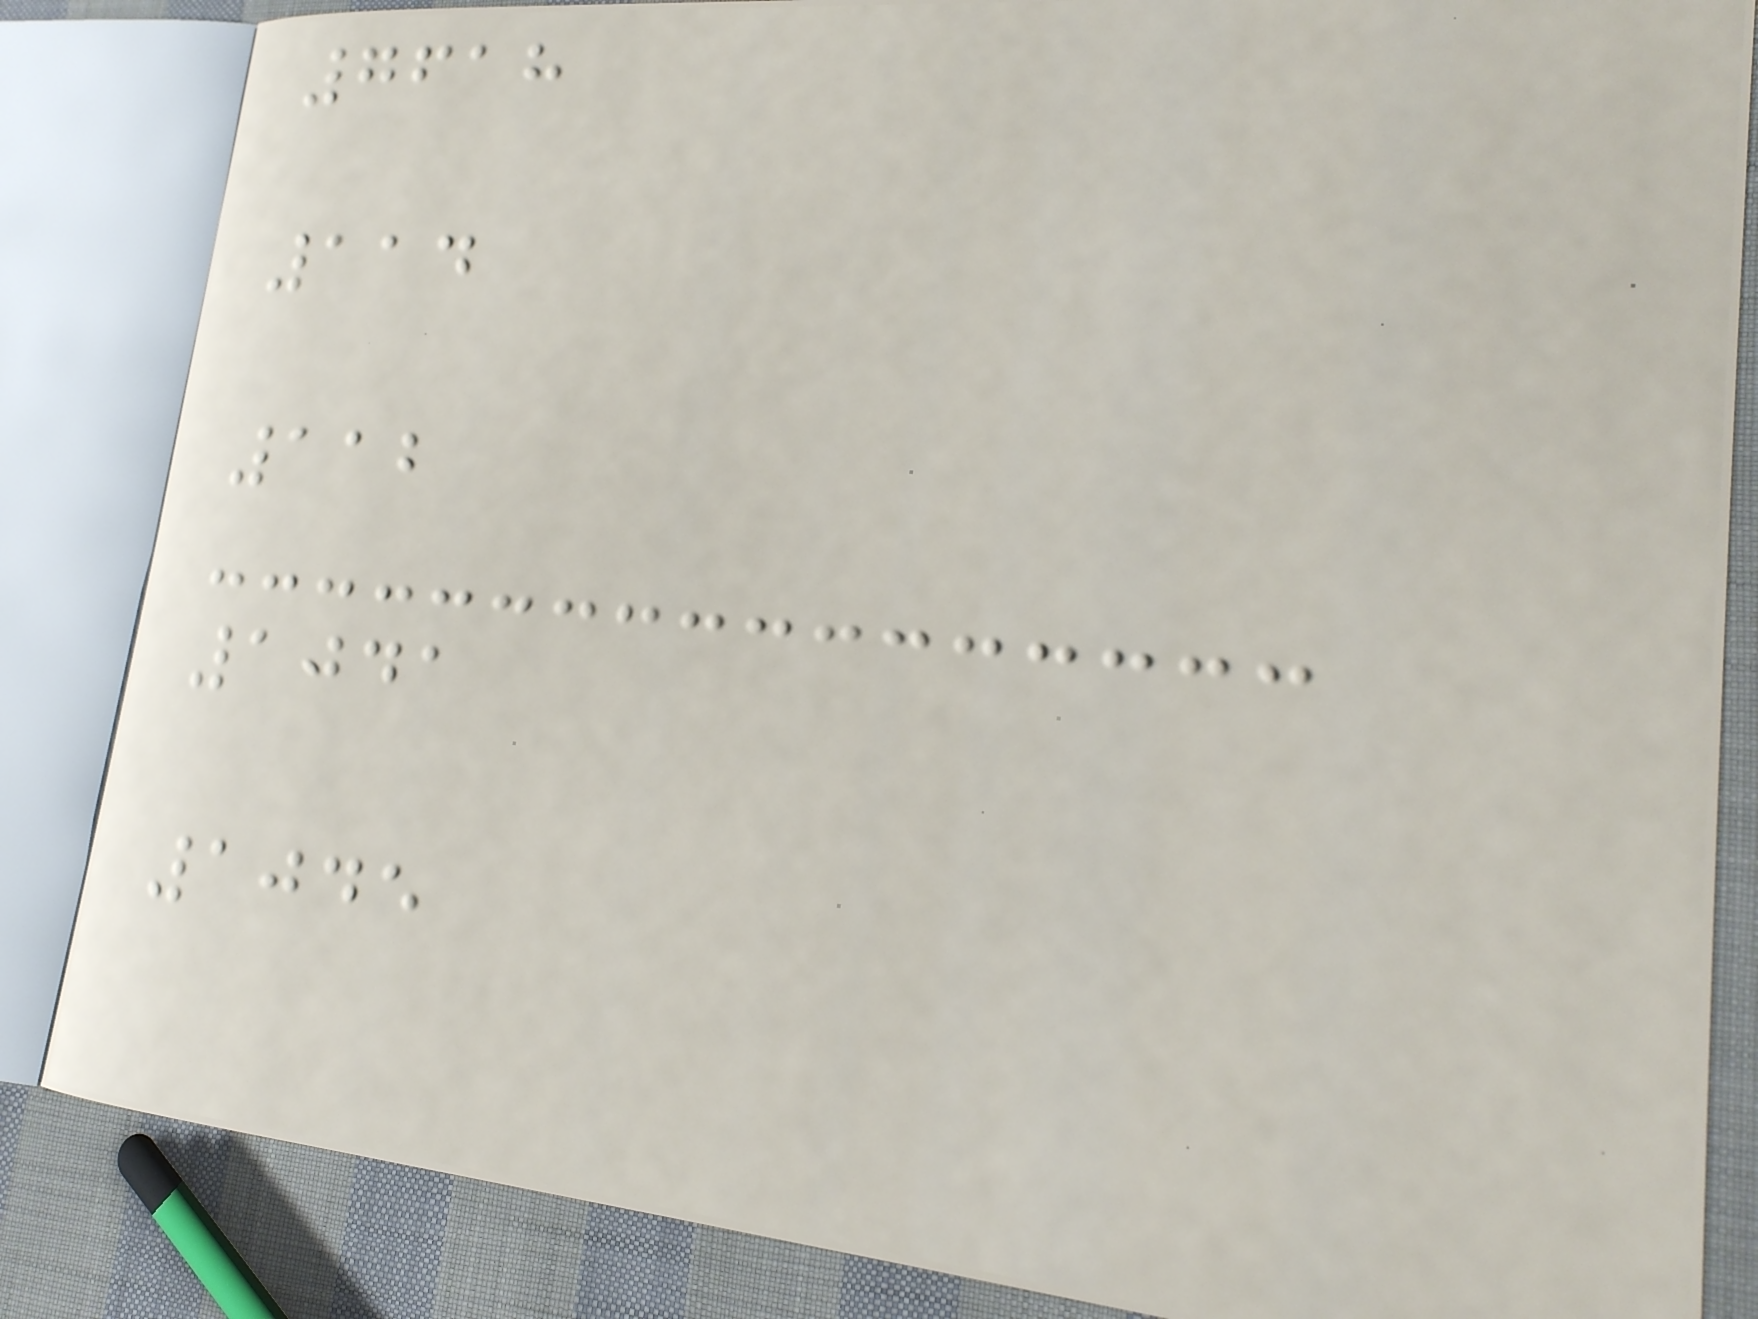7618
114
112
1041
1045
